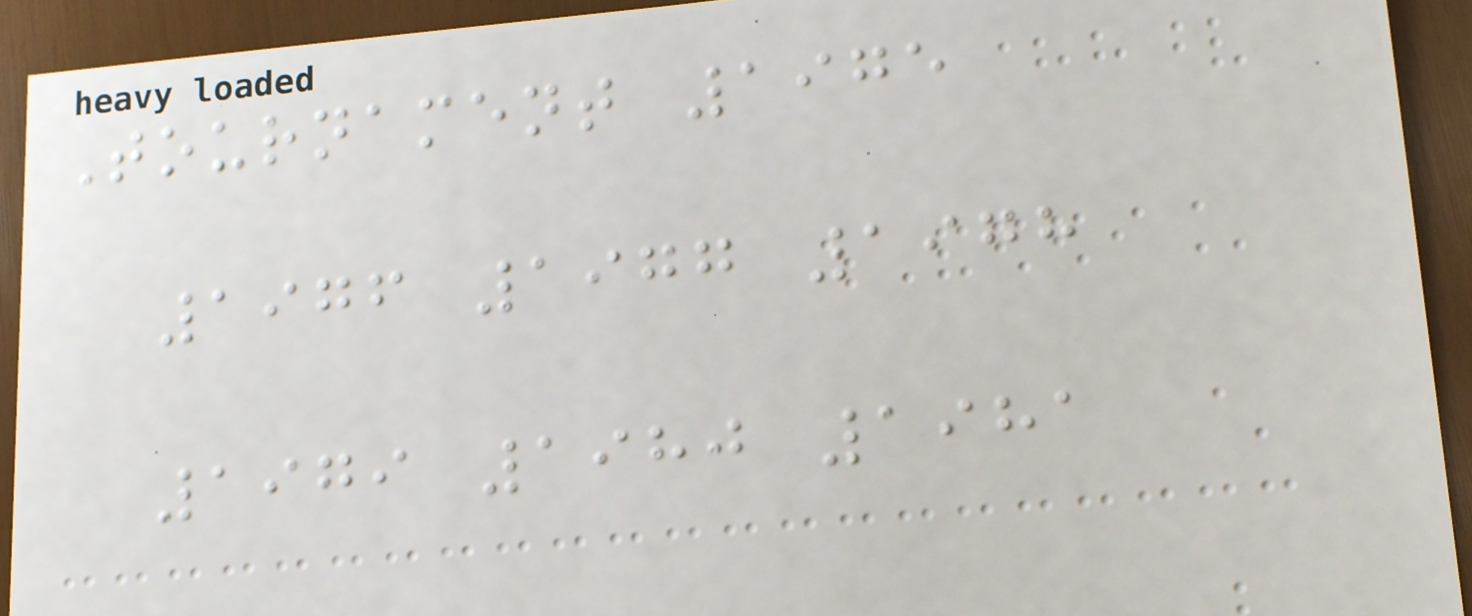Tournament 1975
1976 1977 1978
1979 1980 1981
